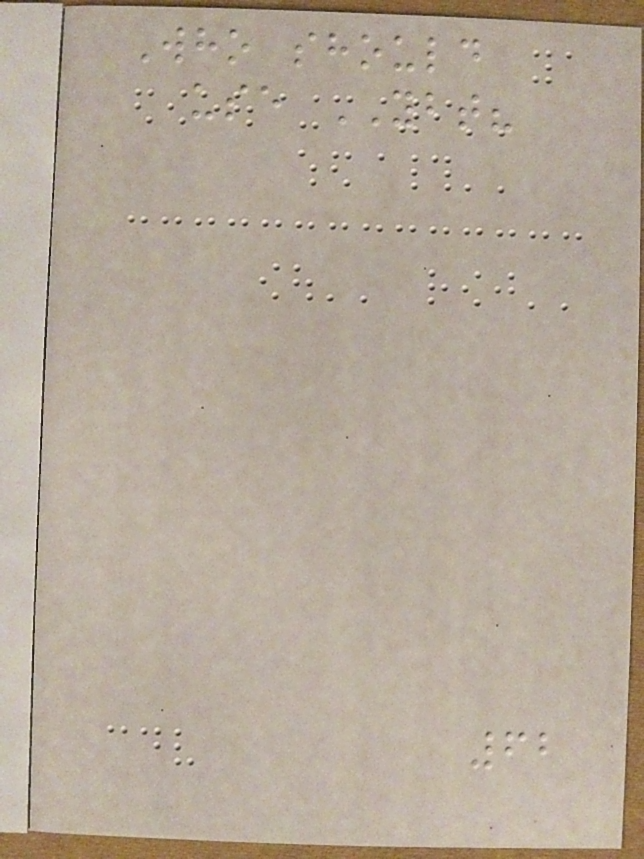Who should
use YBT?
62
